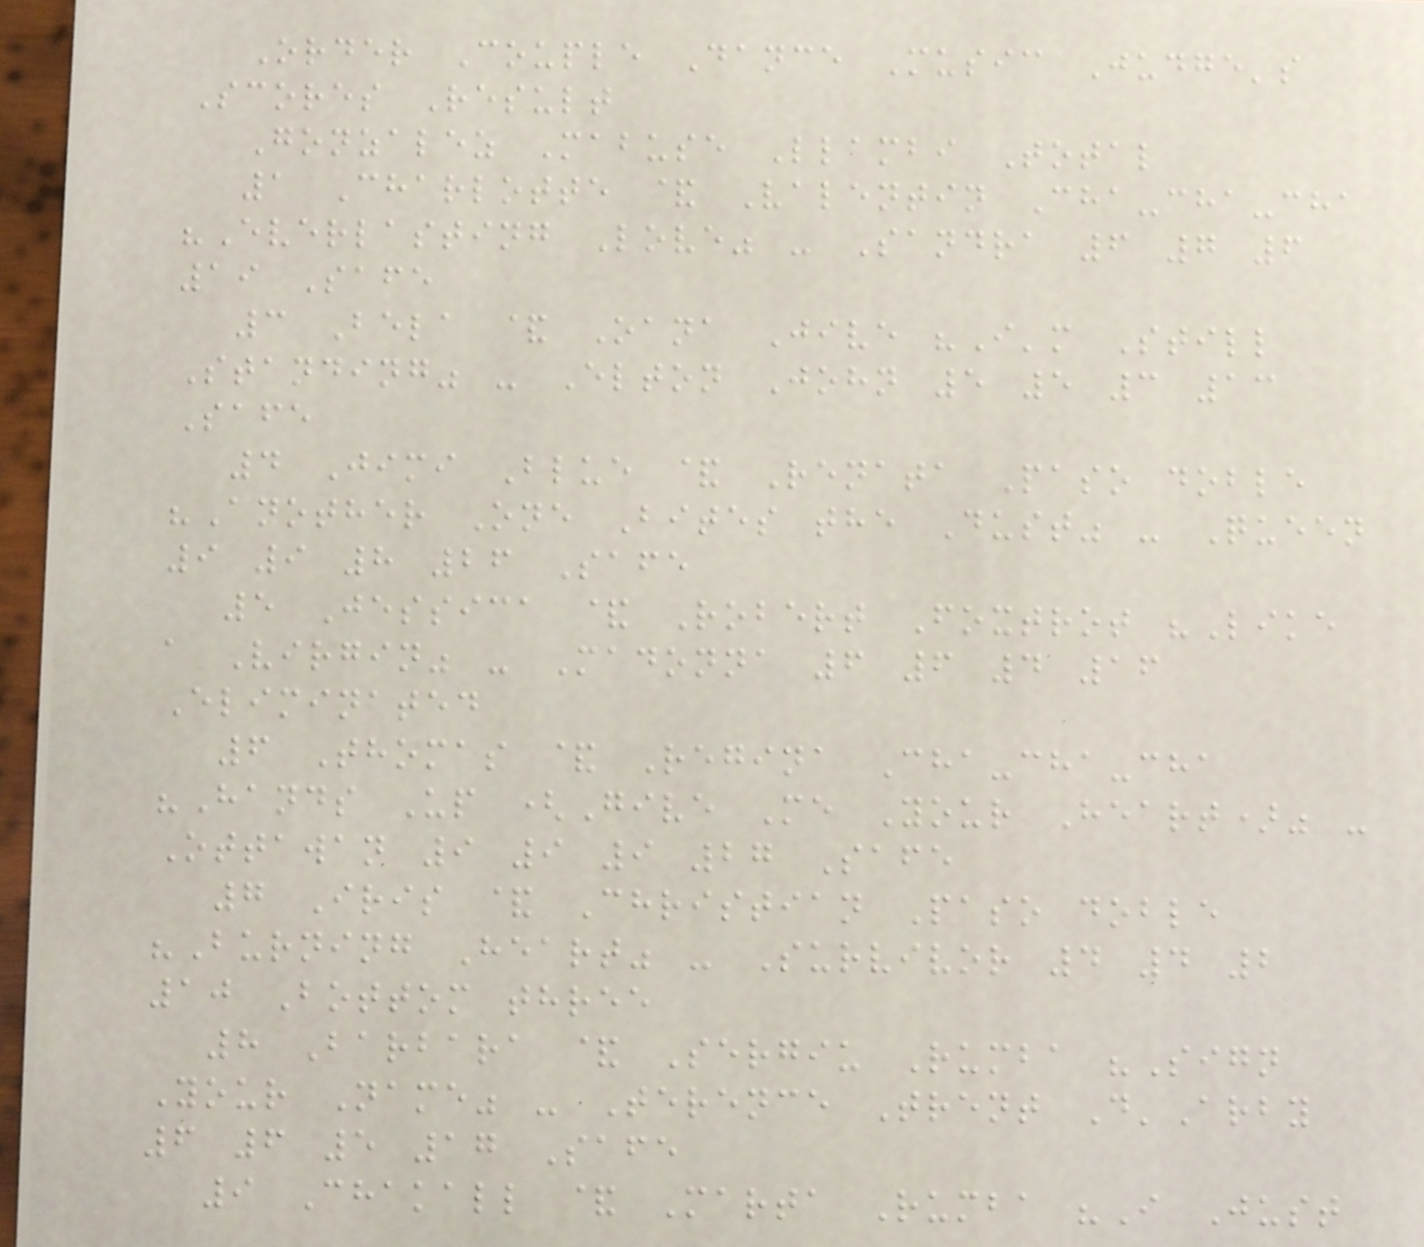Order Couple Dance Music Judge's
Scores Result
Gonzalez Mabuse Llambi Total
1 Charlotte & Valentin Cha-cha-cha
"Everlasting Love" - Sandra 6 7 6
19 Safe
3 Bela & Oana Jive "I'm Still
Standing" - Elton John 5 5 3 13
Safe
4 Jimi Blue & Renata Paso doble
"Another One Bites the Dust" - Queen
9 9 8 26 Safe
5 Jessica & Robert Foxtrot "Like
a Virgin" - Madonna 6 6 4 16
Eliminated
6 Thomas & Regina Cha-cha-cha
"Hands Up (Give Me Your Heart)" -
Ottawan 9 9 9 27 Safe
7 Iris & Christian Paso doble
"Burning Heart" - Survivor 4 4 2
10 Bottom three
8 Barbara & Sergiu Rumba "Sign
Your Name" - Terence Trent D'Arby
6 6 5 17 Safe
9 Chakall & Marta Rumba "I Just
